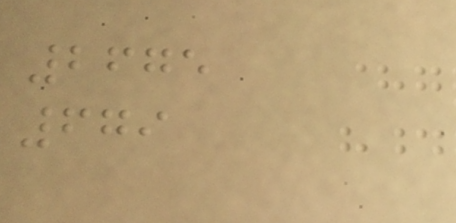2675
679
